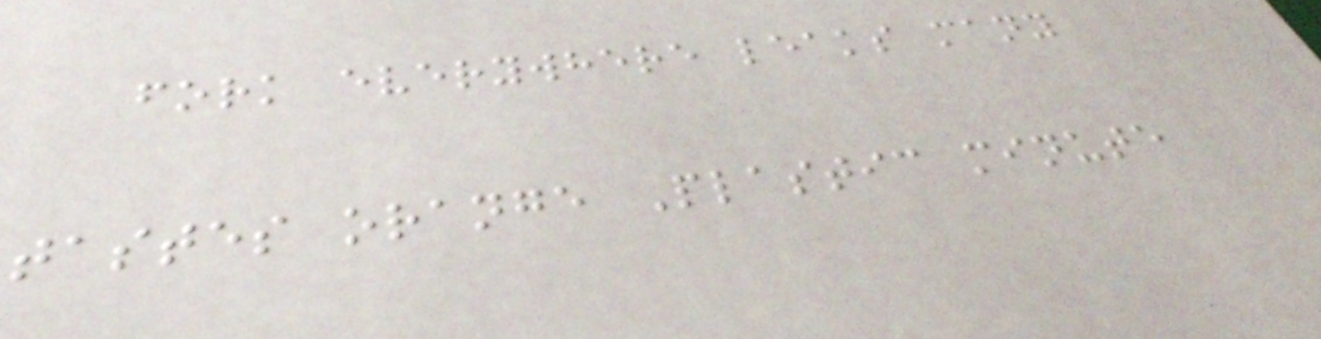fork everywhere leaks many
tastes orange Plastic minute
